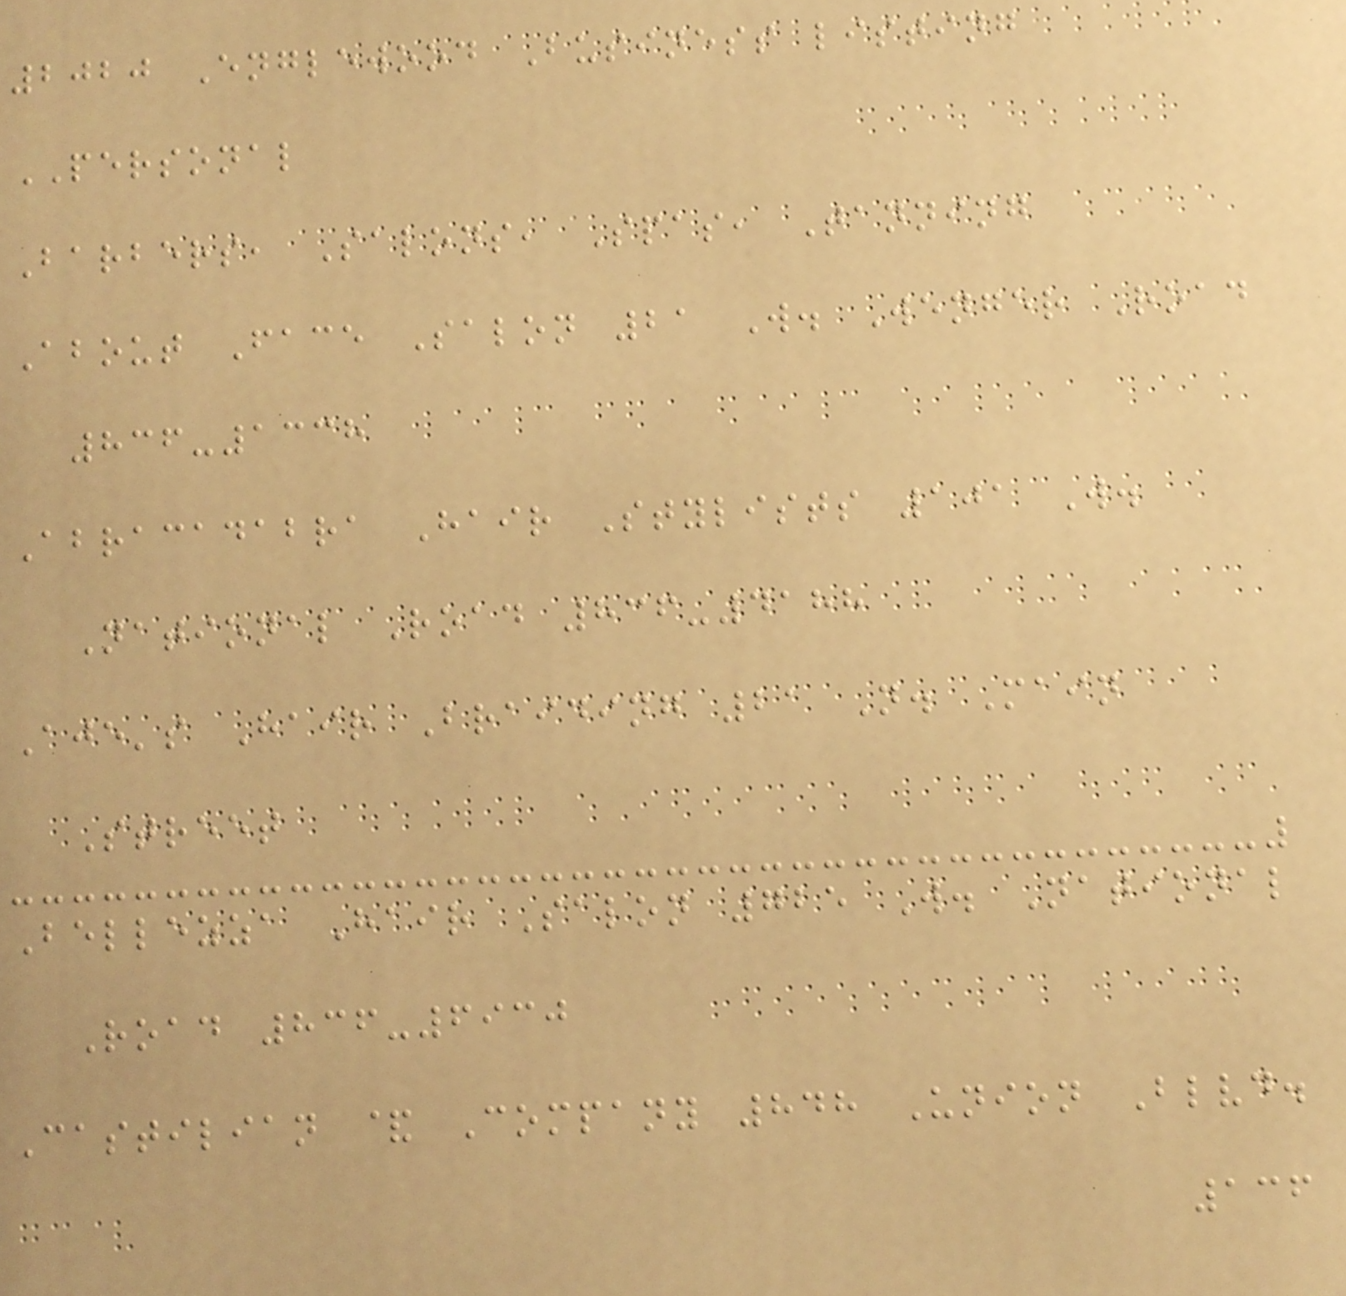2020 Englewood Business listing
PERSONAL
Barbers, Salons, Spas, Tanning
About Face Salon 21 W. Wenger Road
836-1338
Abracadabra Hair Stylists 101 W.
National Road 836-4188
Aje's Hair Braiding 21 N. Main
Street
Bellezza Hair Salon 725 W. National
Road 836-6930
Castilian & Company 848 Union Blvd.
136
